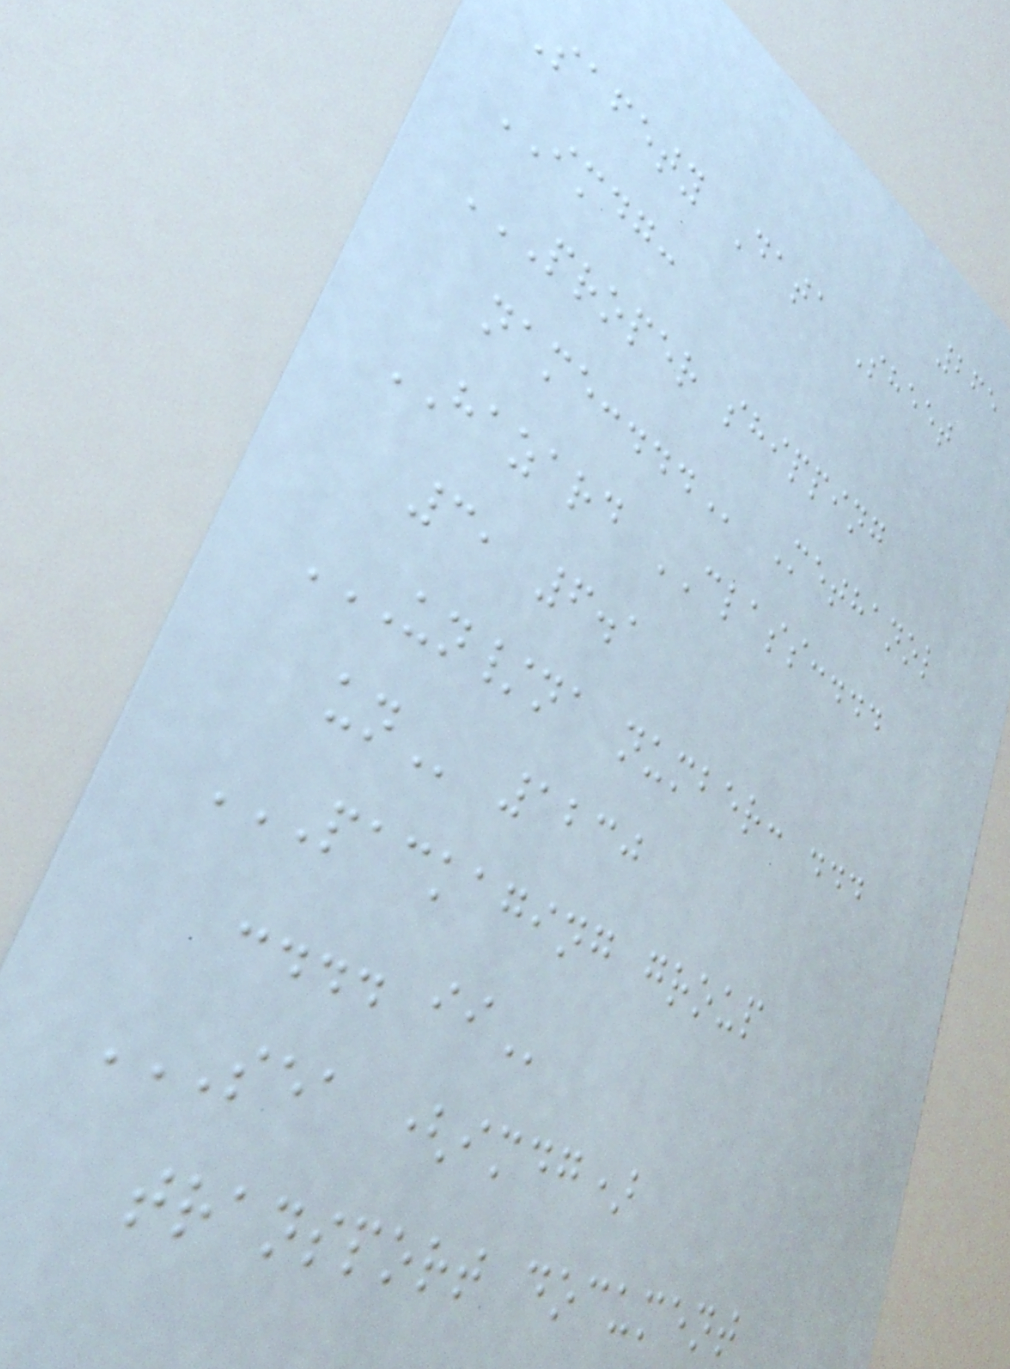265
Safety Data Sheet
IMDG:
PROPER SHIPPING
NAME:... Methanol
HAZARD CLASS:...
3, 6.1
UN/NA NUMBER: ...
UN 1230
PACKAGING GROUP
:... II
SEA (IMDG)
TRANSPORT DOCUMENT
